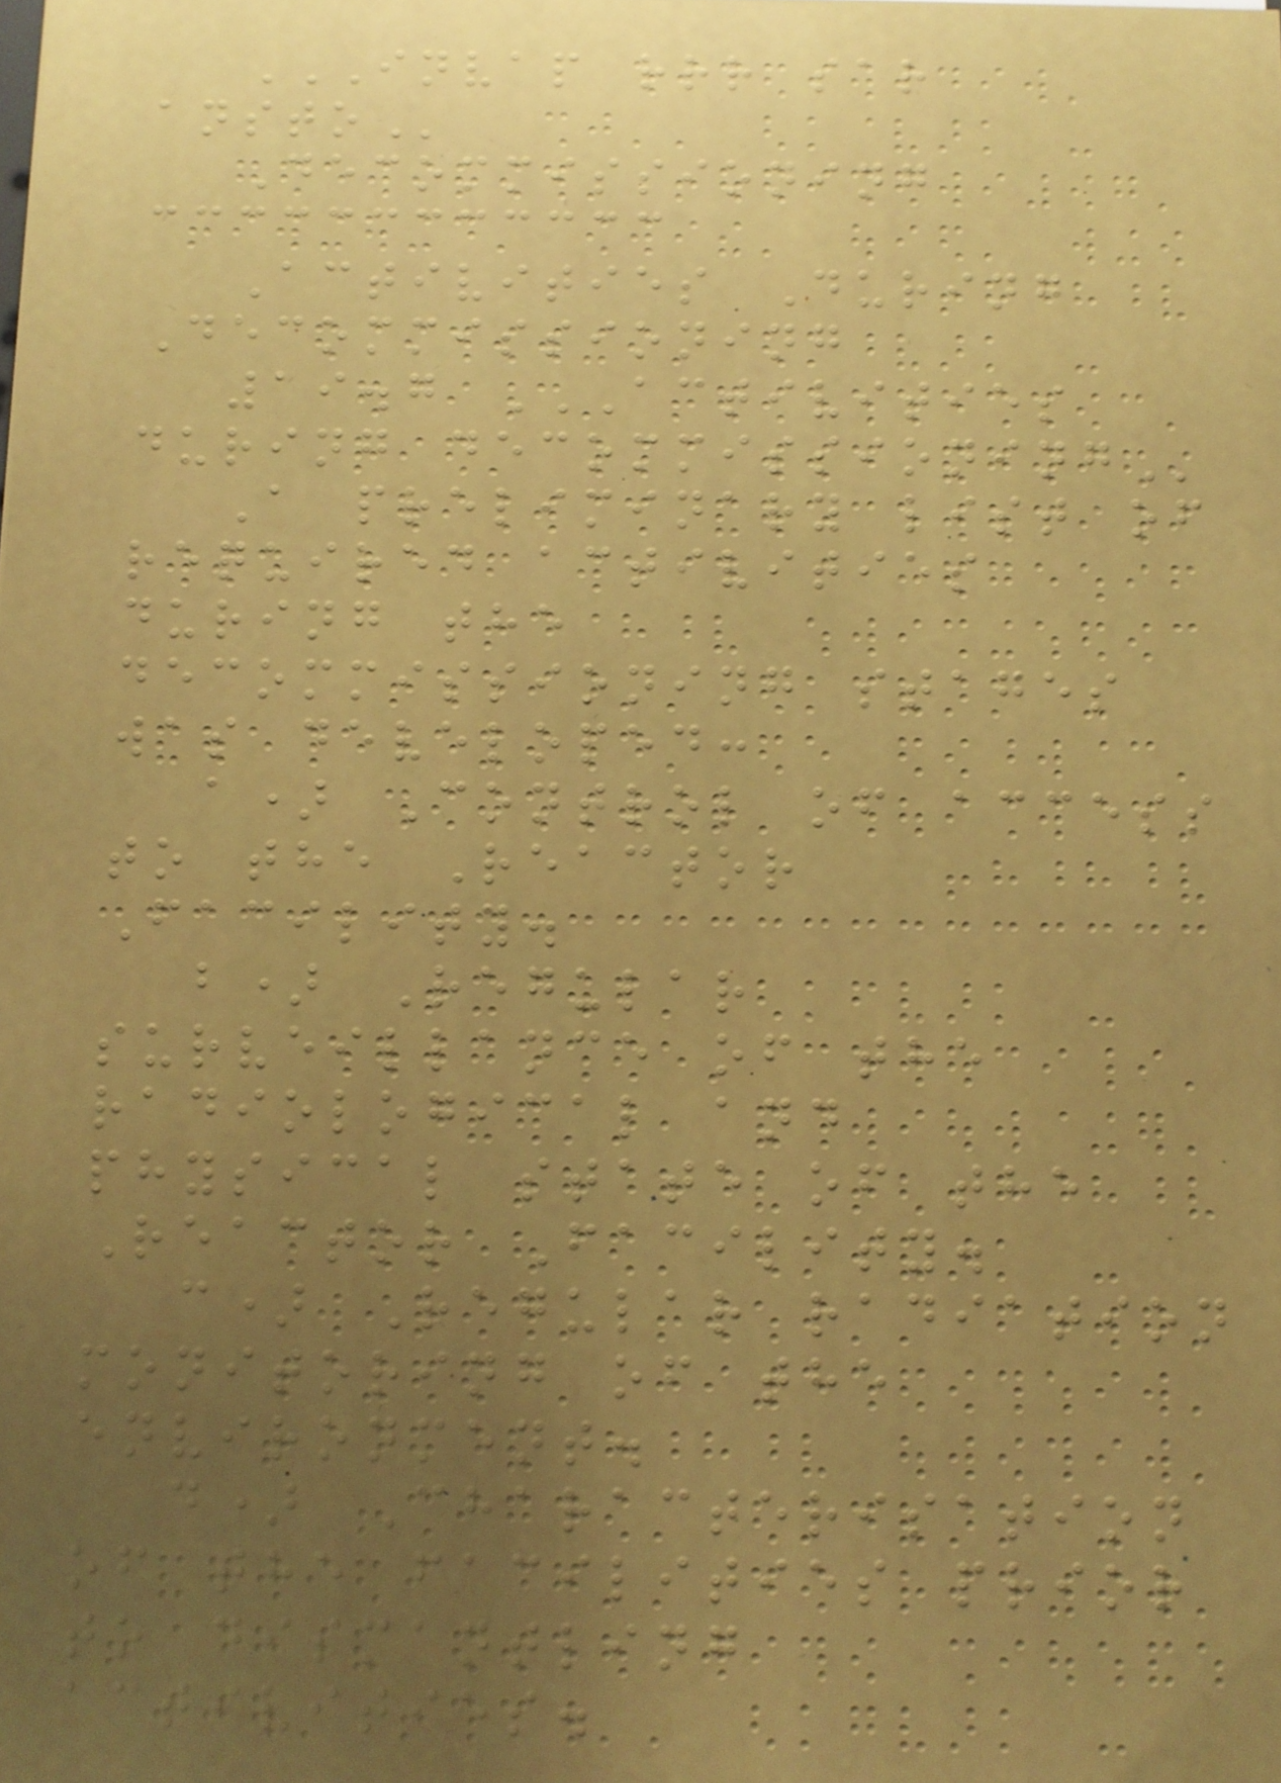INVAP RRR SAR
ANSTO
Decommissioning
Activities During
Decommissioning
19.7 ACTIVITIES
DURING DECOMMISSIONING
A preliminary list of
required activities
during the
decommissioning stages
was developed:
a) Control of access
to the Reactor
Facility.
b) Regular
surveillance of the
radiological and
physical state of the
Reactor Facility.
c) Regular radiation
monitoring of the
environment.
d) Characterisation
of the facilities prior
to dismantling
activities.
